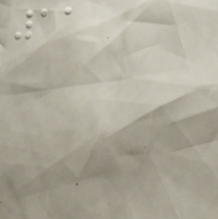11
